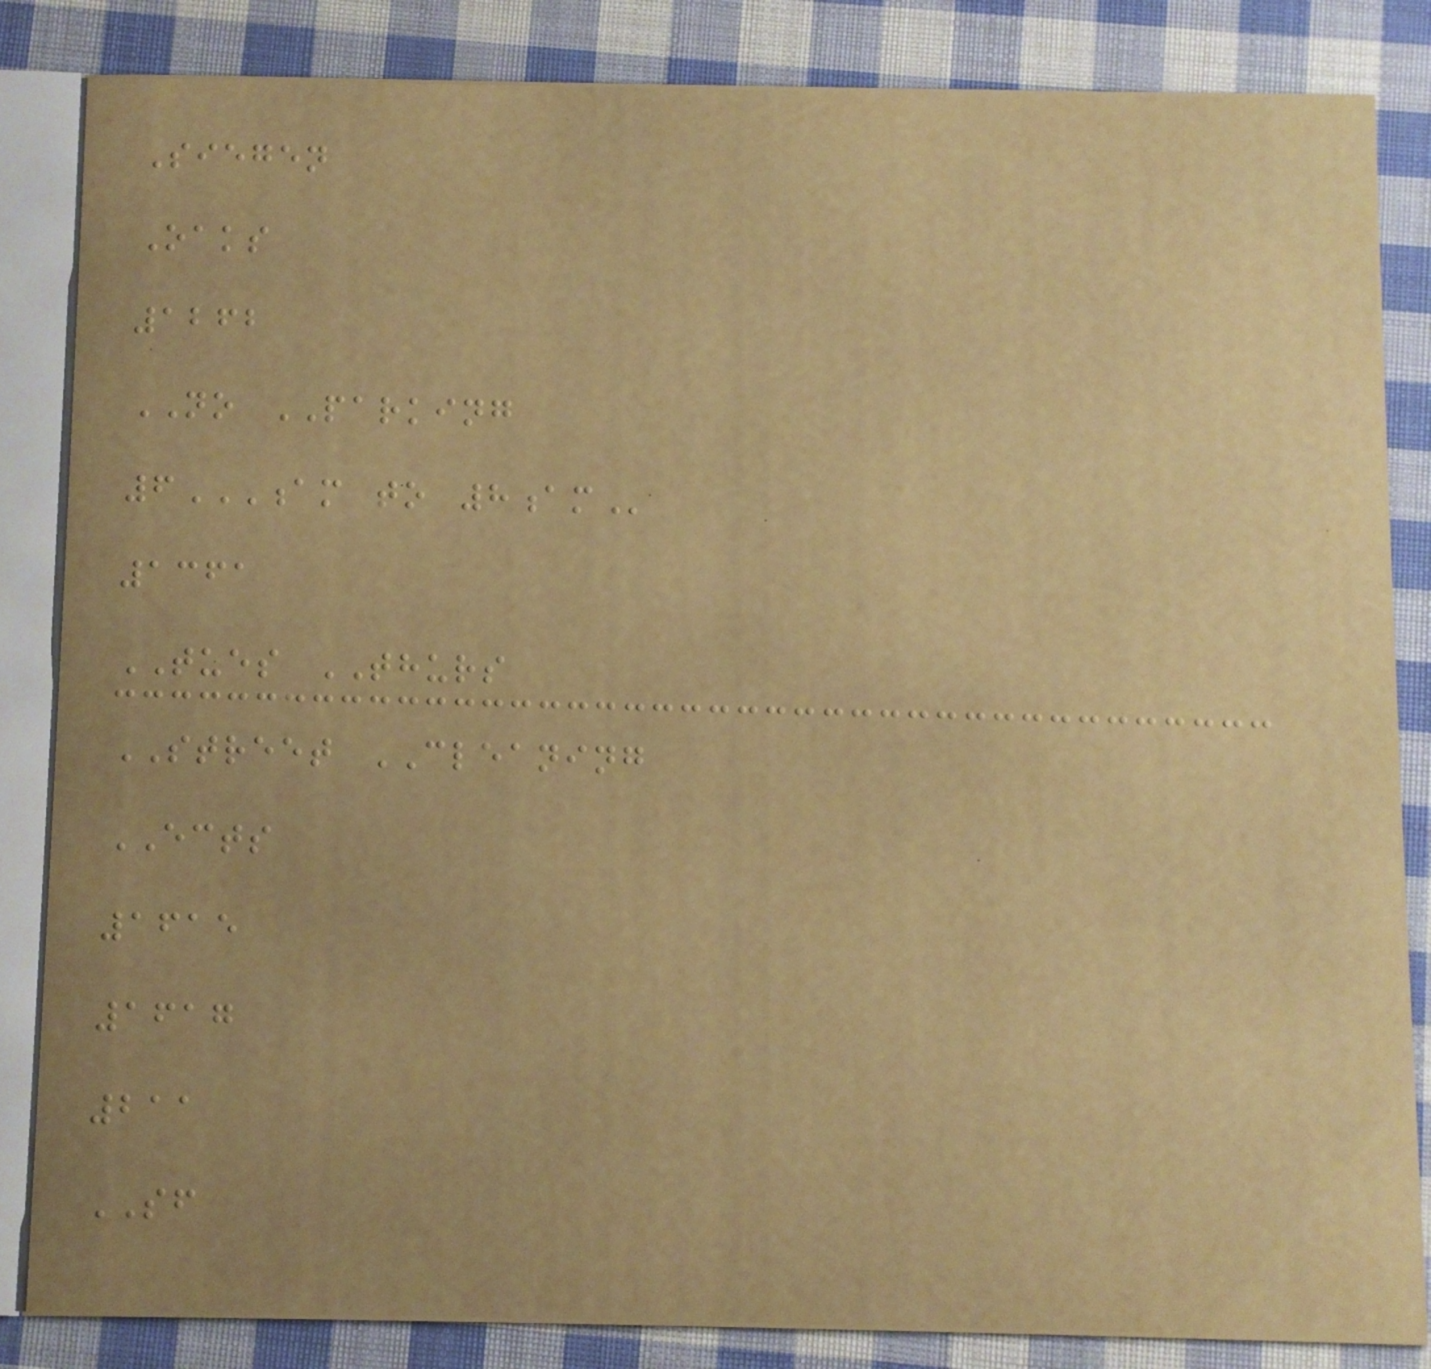Siegen
Oaks
1262
NO PARKING
6AM TO 8AM
1361
TUES THURS
STREET CLEANING
ECTS
1615
1617
211
SF
